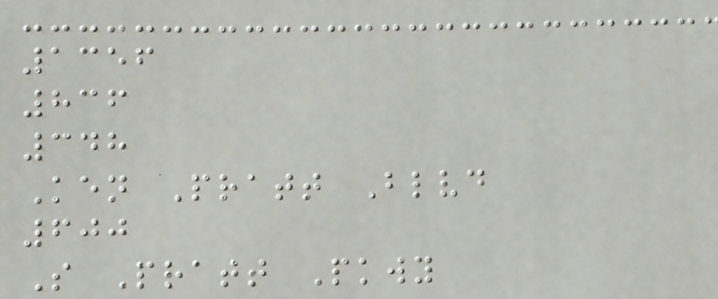1356
836
348
Ken Pratt Blvd
600
S Pratt Pkwy
